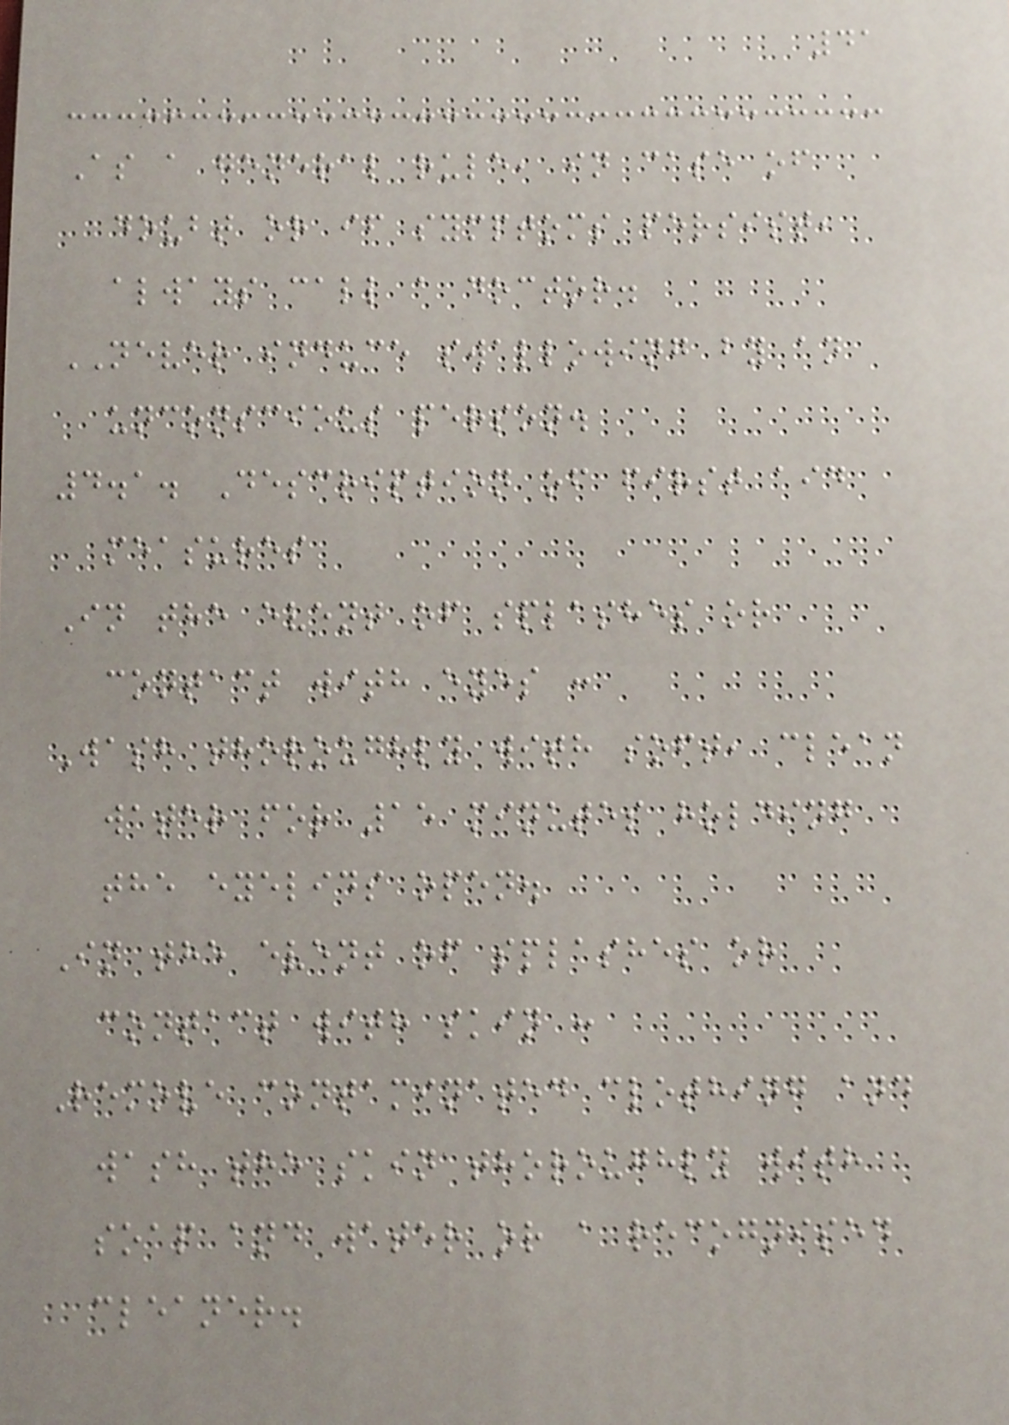41
As a general rule, in case of
doubt or if symptoms persist,
always call a doctor.
NEVER induce swallowing by an
unconscious person.
4.1. Description of first aid
measures
In the event of splashes or
contact with eyes :
Wash thoroughly with soft, clean
water for 15 minutes holding
the eyelids open.
In the event of splashes or
contact with skin :
Remove contaminated clothing and
wash the skin thoroughly with
soap and water or a recognised
cleaner.
